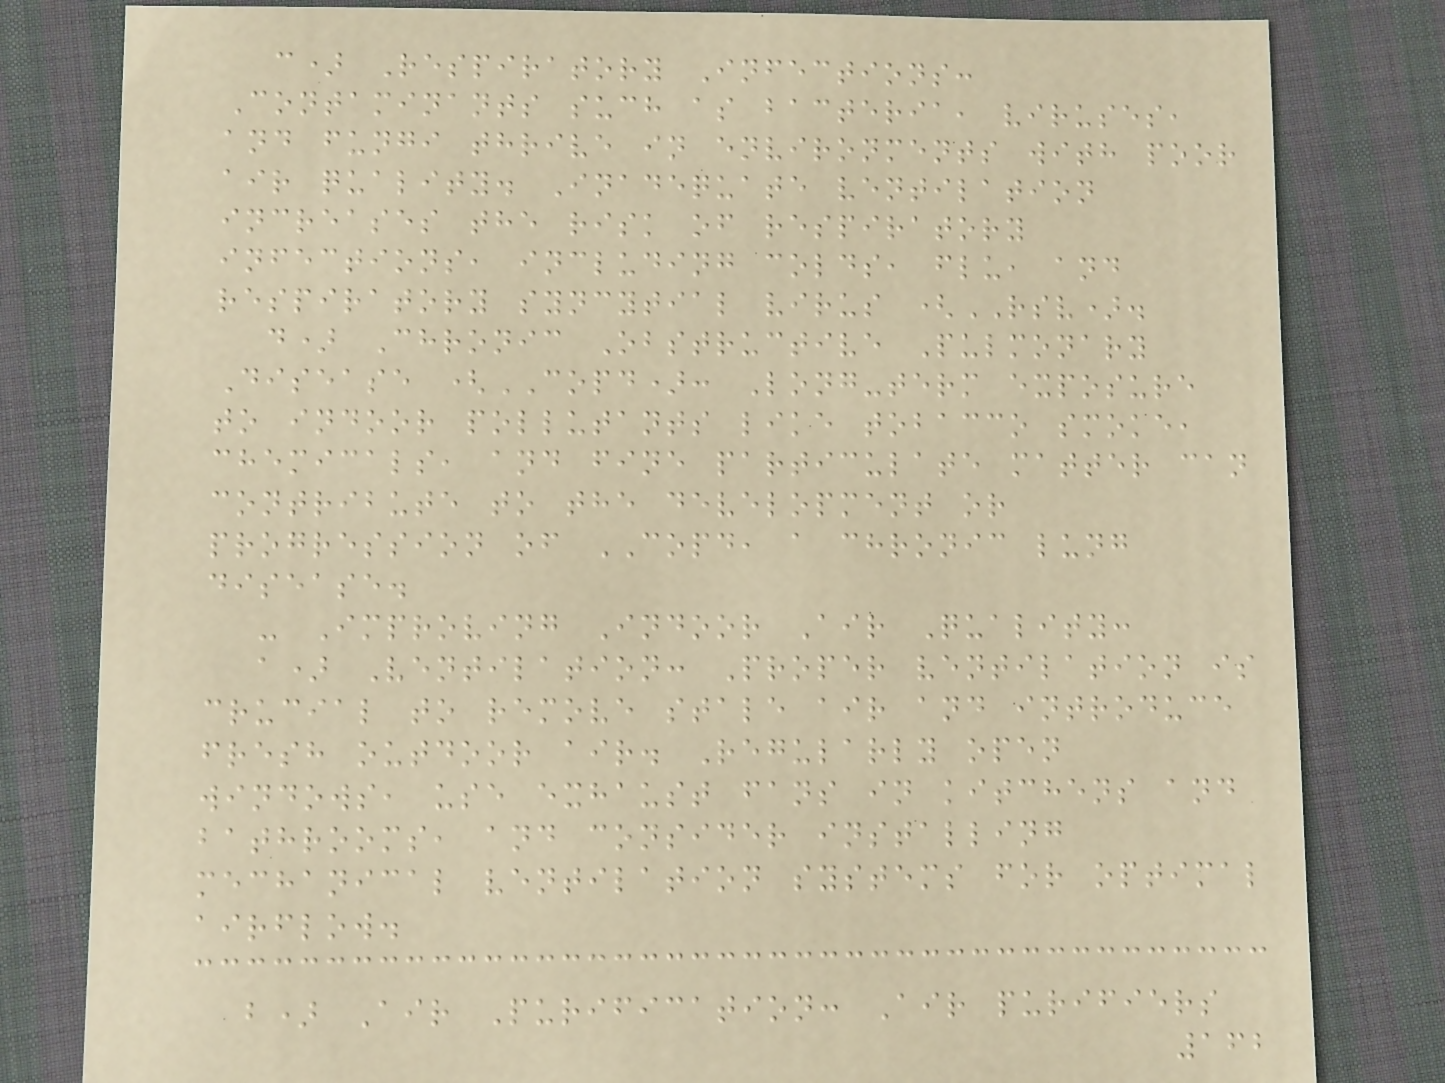c) Respiratory Infections:
Contaminants such as bacteria, viruses,
and fungi thrive in environments with poor
air quality. Inadequate ventilation
increases the risk of respiratory
infections, including colds, flu, and
respiratory syncytial virus (RSV).
d) Chronic Obstructive Pulmonary
Disease (COPD): Long-term exposure
to indoor pollutants like tobacco smoke,
chemicals, and fine particulate matter can
contribute to the development or
progression of COPD, a chronic lung
disease.
- Improving Indoor Air Quality:
a) Ventilation: Proper ventilation is
crucial to remove stale air and introduce
fresh outdoor air. Regularly open
windows, use exhaust fans in kitchens and
bathrooms, and consider installing
mechanical ventilation systems for optimal
airflow.
b) Air Purification: Air purifiers
162
